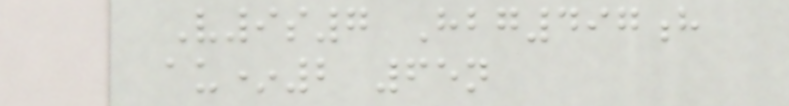V9s7 Hbg497h
au*2 65n
